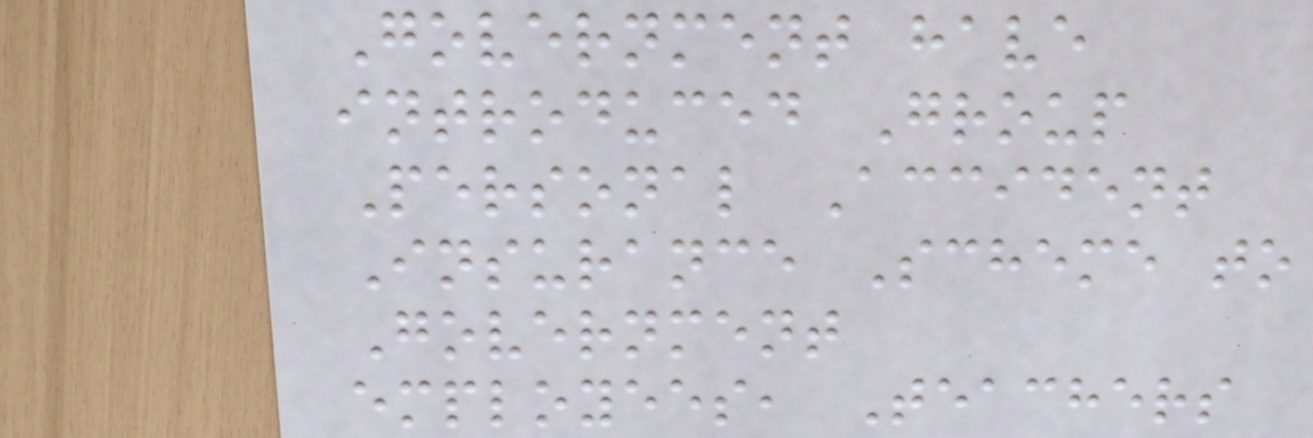Government have
introduced Group
Personal Accident
Insurance Scheme to
Government
employees, Teachers
